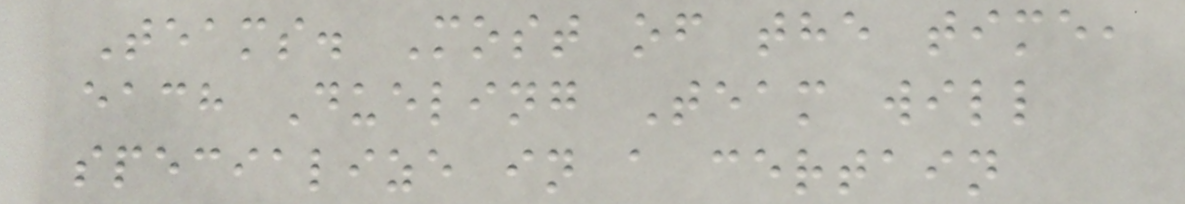Teams. Most of the time,
each Dueling Team will
specialize in a certain
